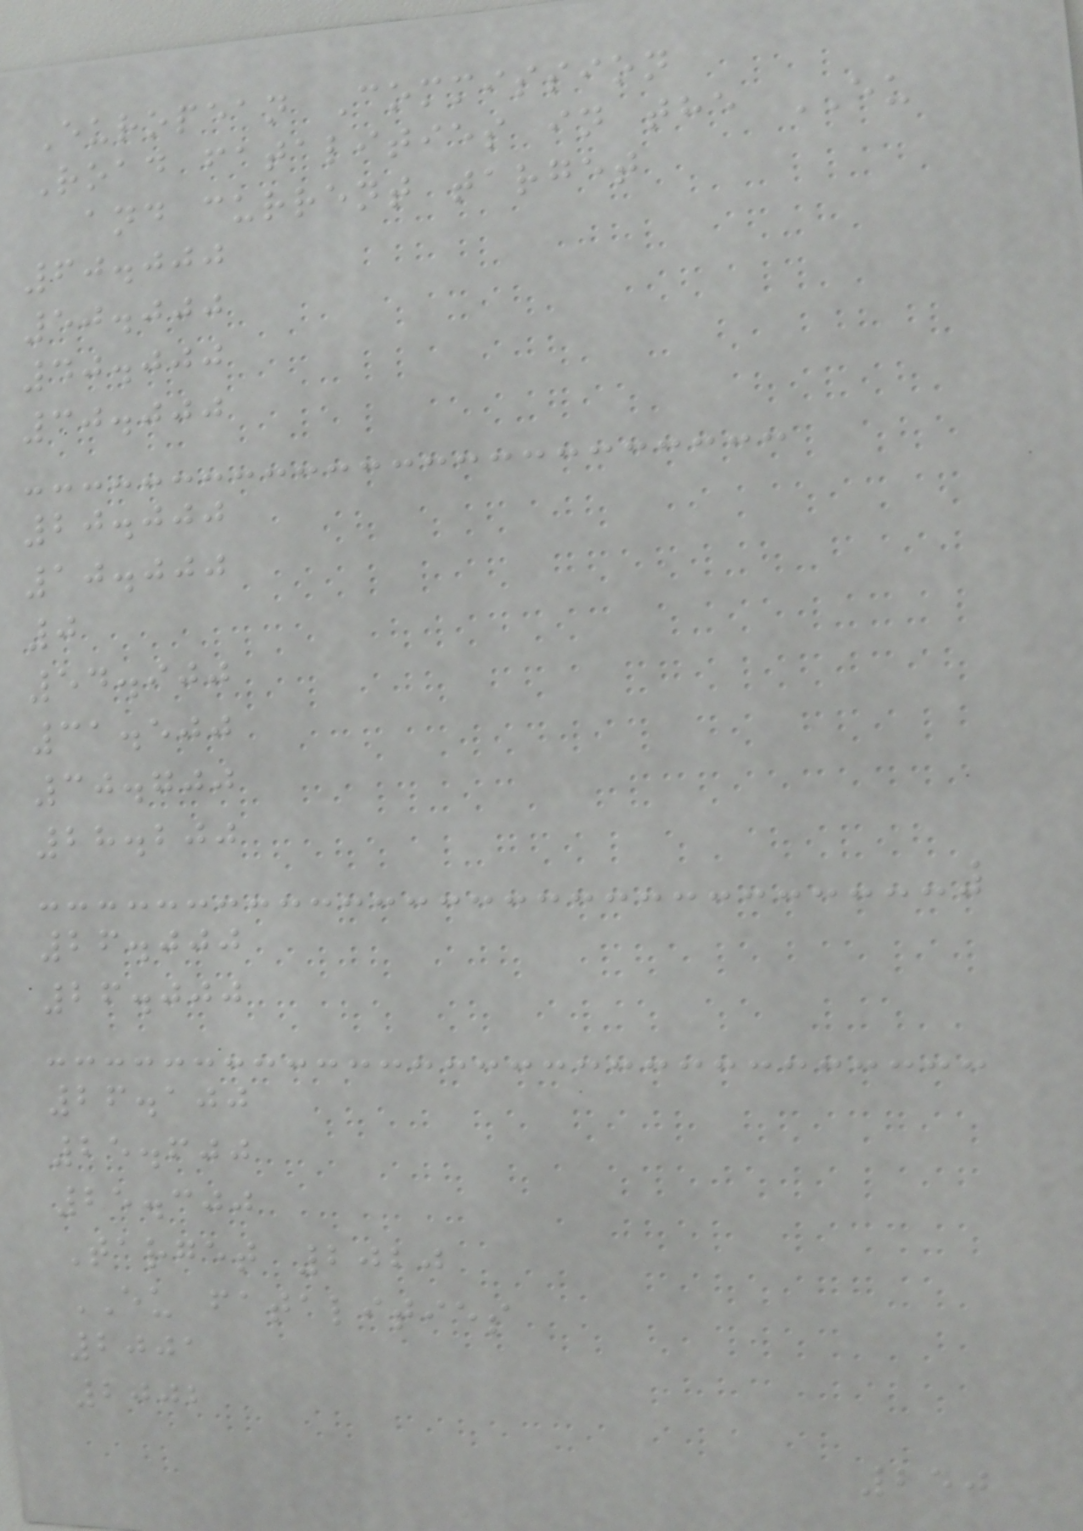European Commission
Road fatalities in the EU
and current target
60.000
50.000
40.000
30.000
20.000
10.000
0
54.900
31.500
30.700
28.200
26.000
26.000
26.100
25.600
25.300
Target 2020
EU fatalities
2001
2002
250
